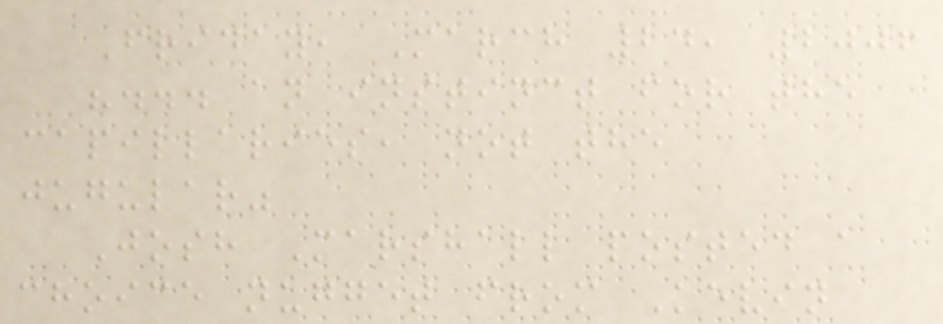Friday, March 24, 2006
"... an instinct for the
capillaries, not the
jugular"
Josh Marshall posted a
choice nugget from Kevin
